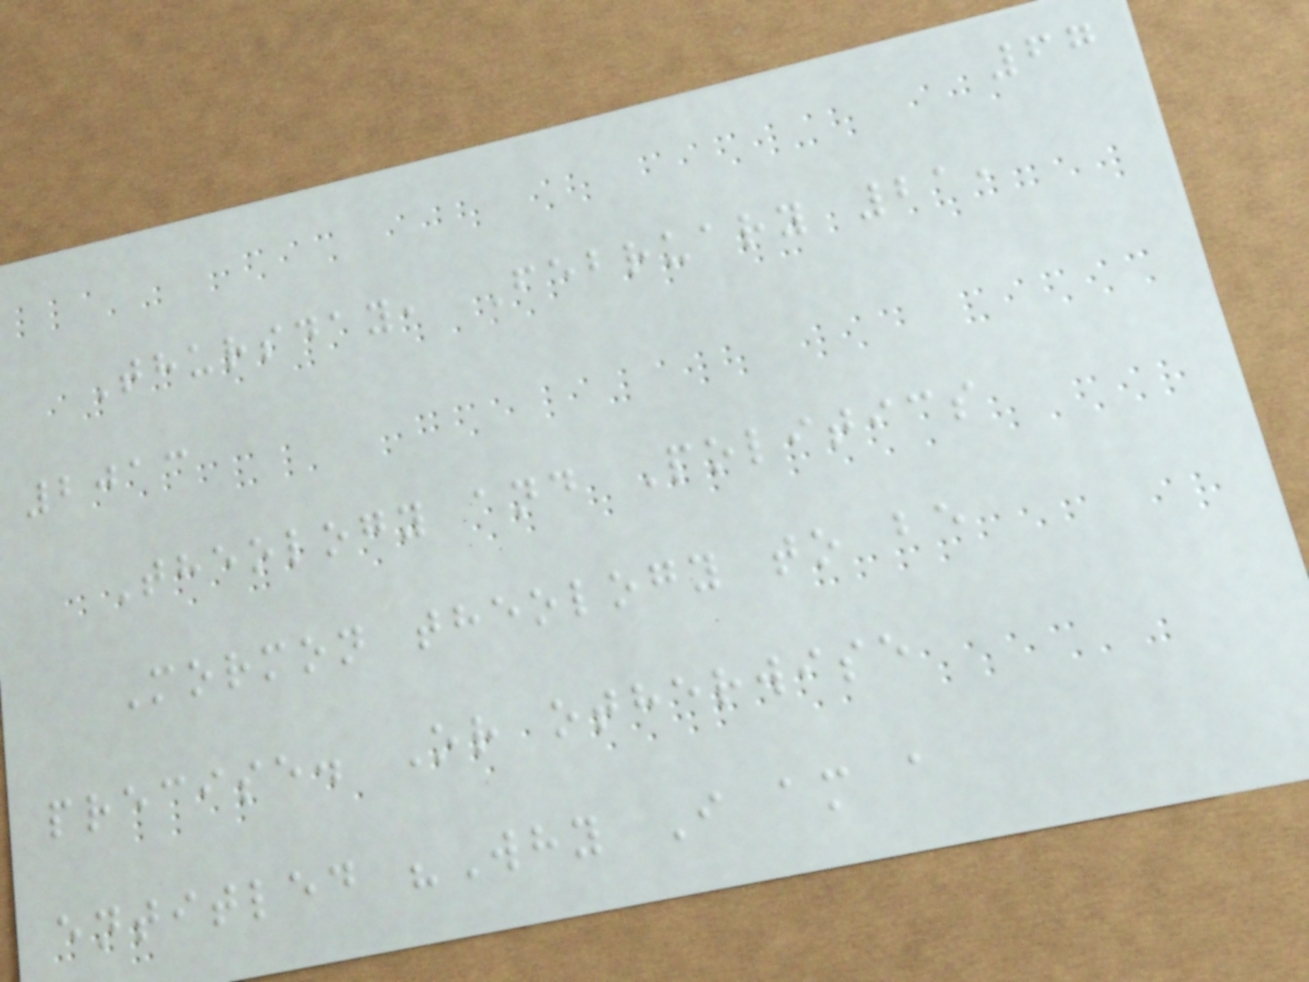67
Thursday, February 21,
2013
Theology and Politics
Mormon theology to be
precise. Or otherwise
entitled "Why I am a
